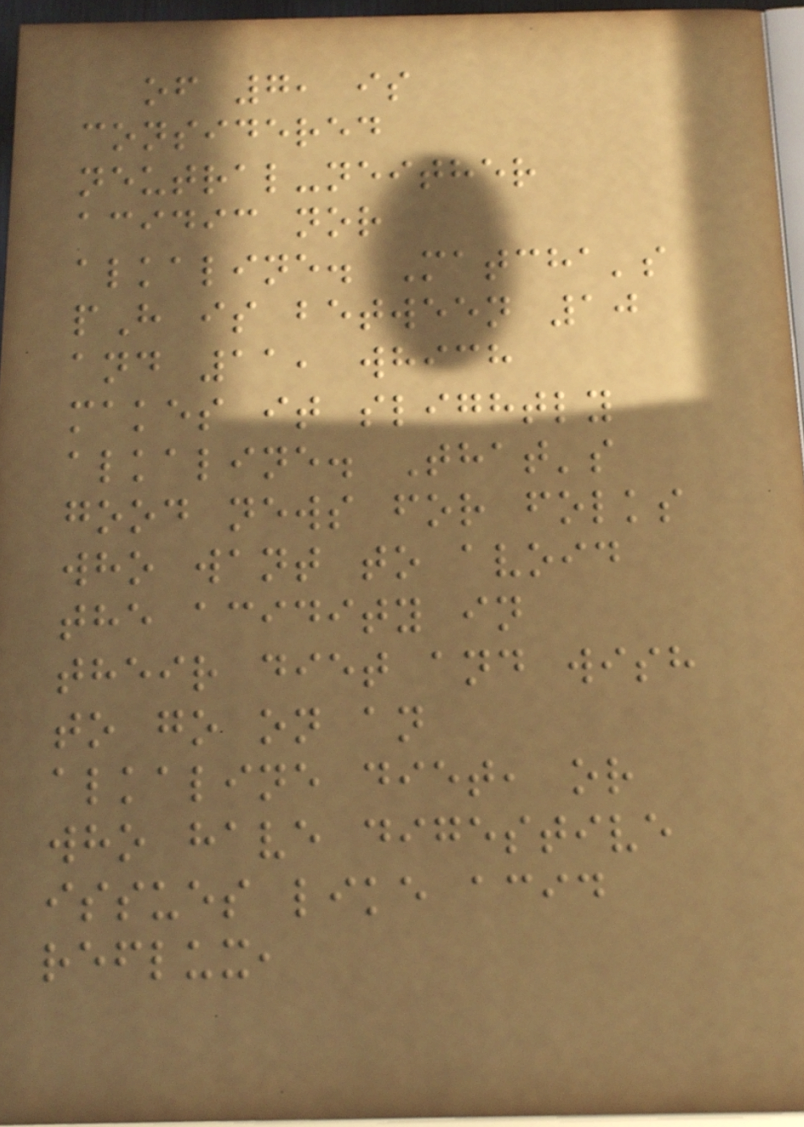of 7, is
considered
neutral-neither
acidic nor
alkaline. Matcha's
pH is between 10
and 11, which
makes it slightly
alkaline. That's
good news for folks
who want to avoid
the acidity in
their diet and wish
to go on an
alkaline diet, or
who have digestive
issues like acid
reflux,
